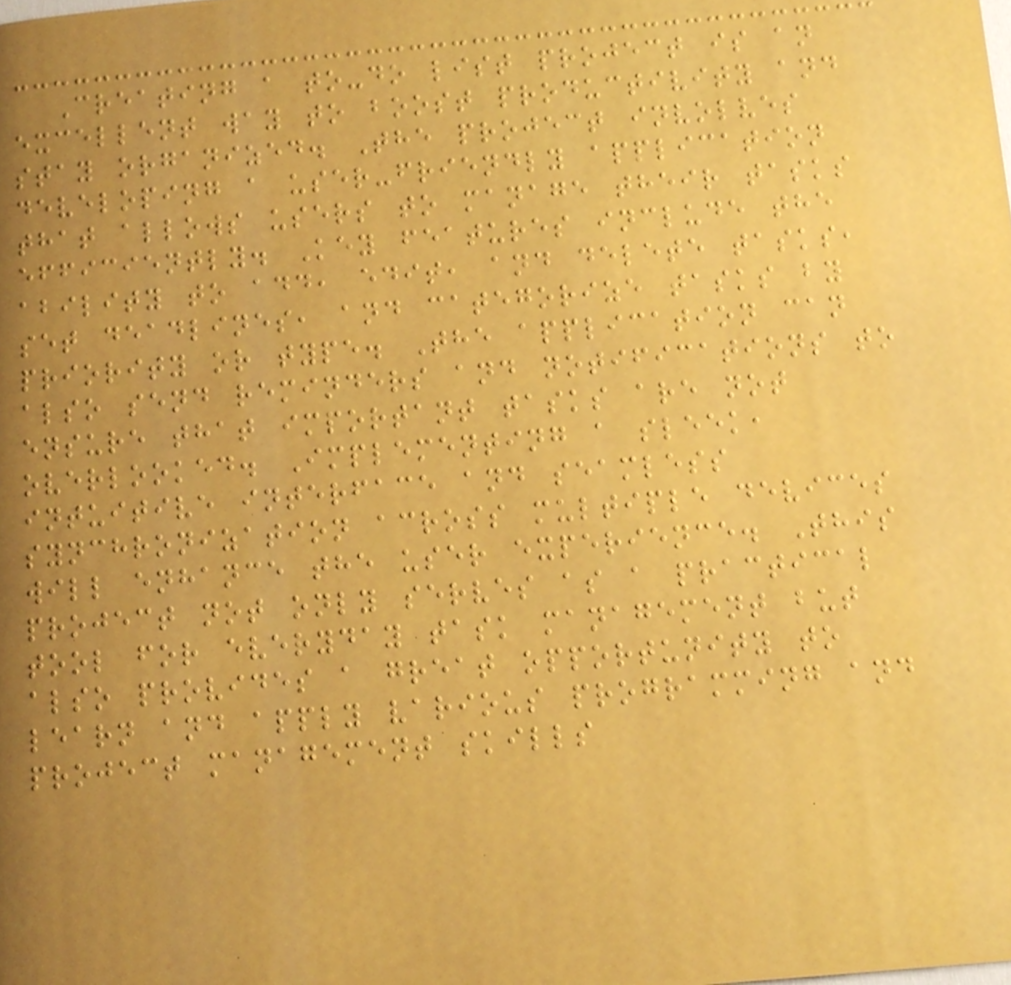Creating a to-do list project is an
excellent way to boost productivity and
stay organized. The project involves
developing a user-friendly application
that allows users to manage their tasks
efficiently. Key features include the
ability to add, edit, and delete tasks,
set deadlines, and categorize tasks by
priority or type. The application can
also send reminders and notifications to
ensure that important tasks are not
overlooked. Implementing a sleek,
intuitive interface and seamless
synchronization across multiple devices
will enhance the user experience. This
project not only serves as a practical
tool for everyday task management but
also provides a great opportunity to
learn and apply various programming and
project management skills
